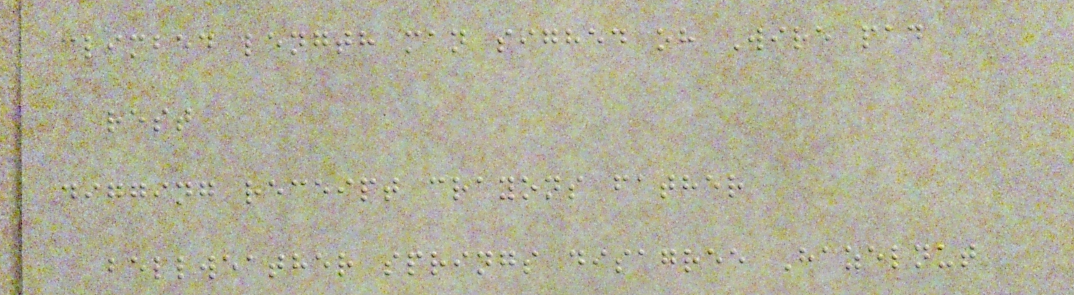climbed length man sighed oh Wire pad
rest
digging receipt crayons father
bellweather springs disagree Hazelnut
